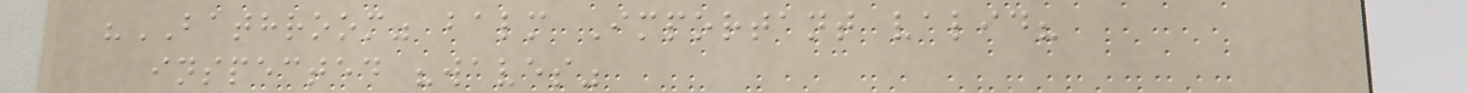"BATHROOM" balm Important valid?
inspected "waves"
